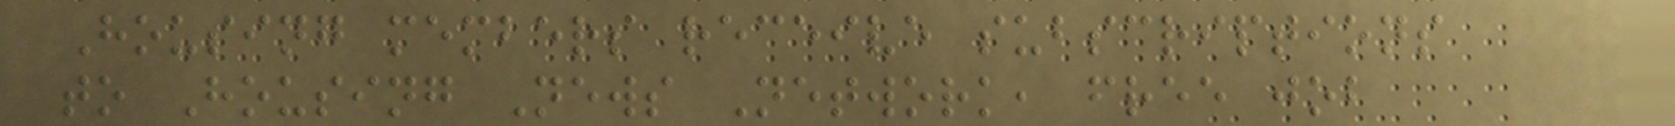Housing members receive subscriptions
to Housing News Network, free job
